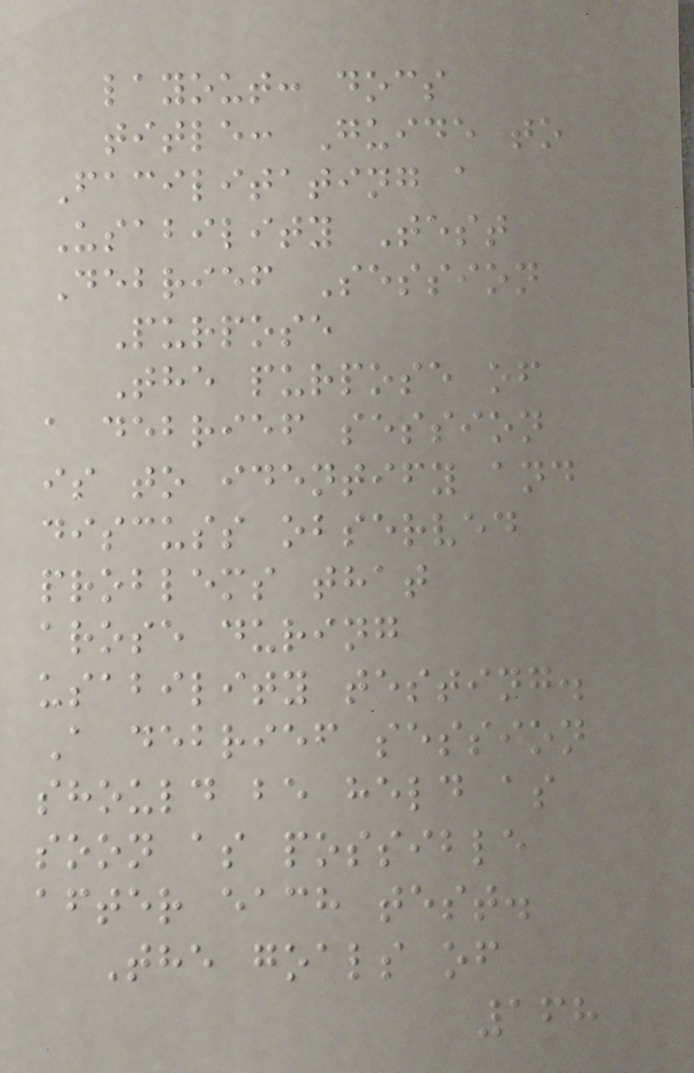layout: docs
title: Guide to
Facilitating a
Usability Test
Debrief Session
Purpose
The purpose of
a debrief session
is to identify and
discuss observed
problems that
arose during
usability testing.
A debrief session
should be held as
soon as possible
after each test.
The goals of
168
